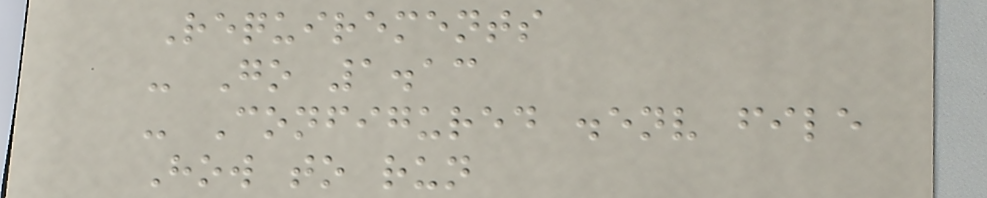Requirements
- Go 1.13
- Configured .env file
How to run
